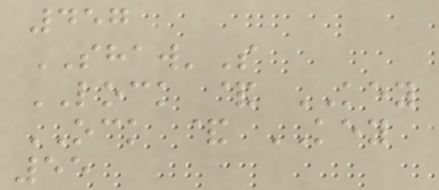457
SHAW'S
LOCK & KEY
OCK & KEY
55
